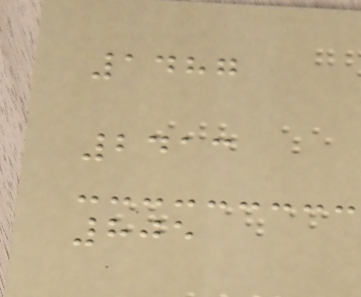1487
2413
805
